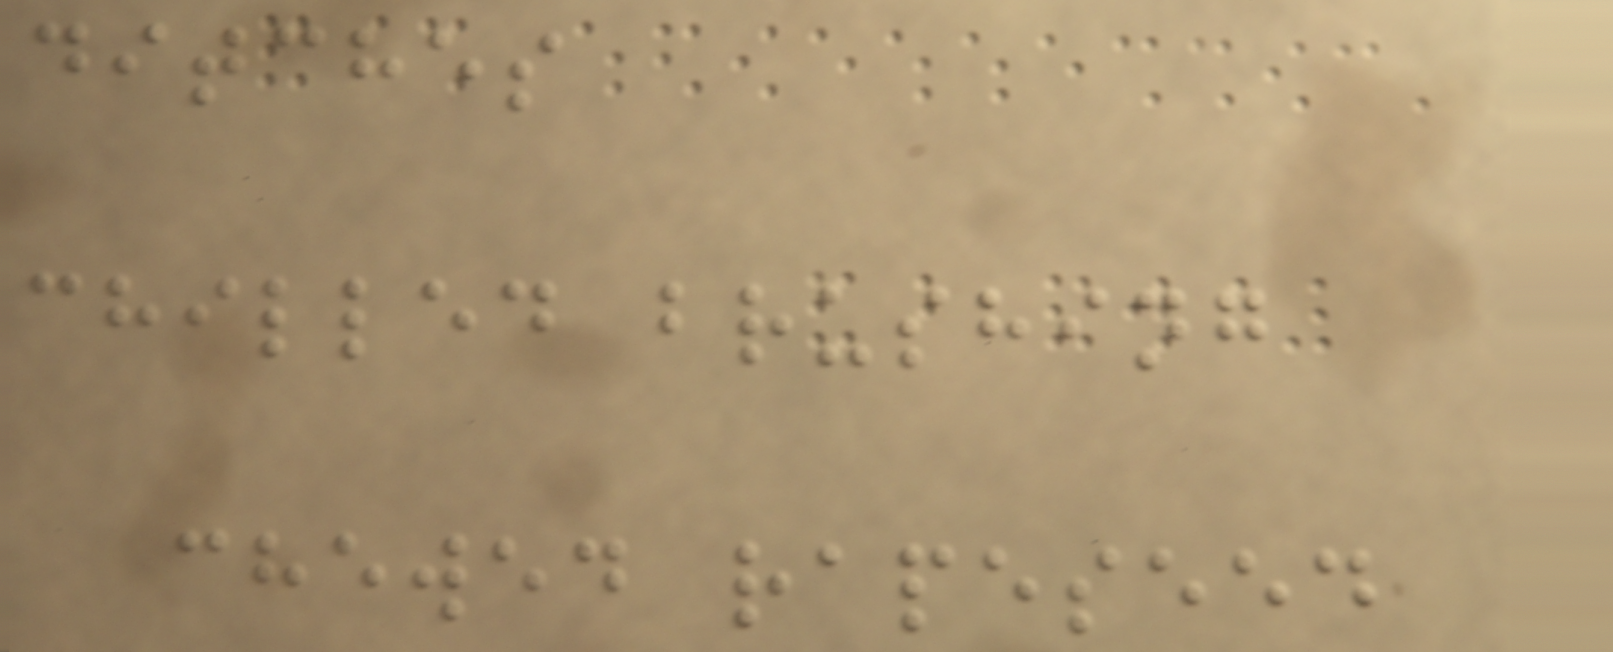ditches
chilled brushing
chewed rapeseed
